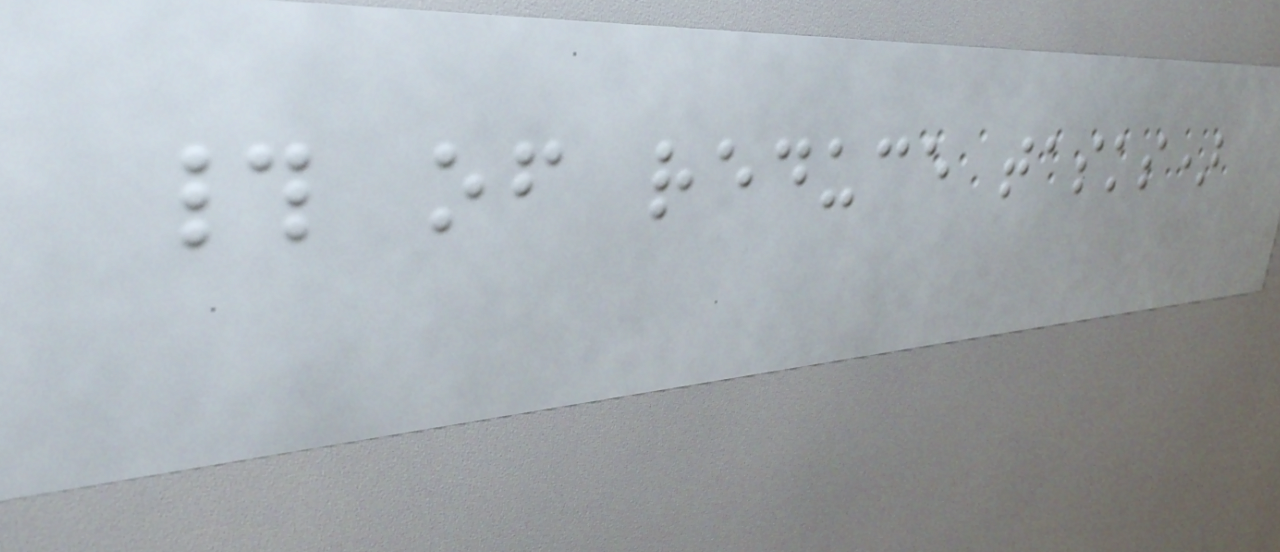# of reduce tasks)
